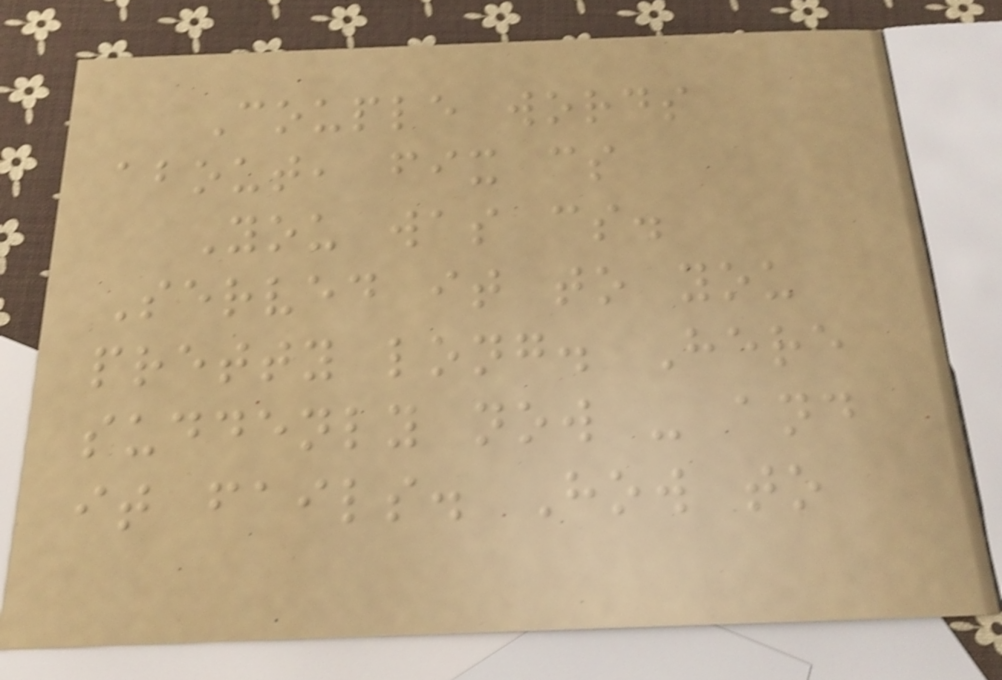Couple words
about, fix cs
You was cs.
Served it to you
pretty long. Here
suddenly now - and
it fails. How to
